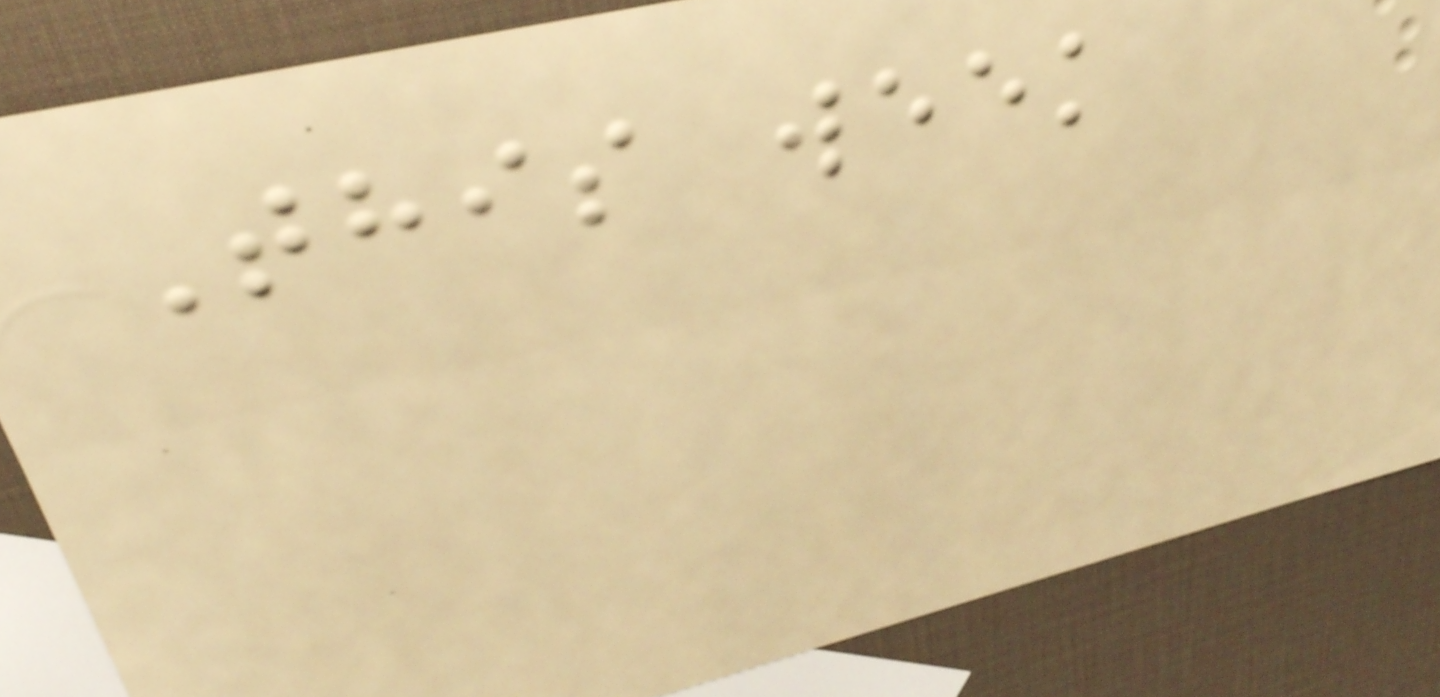This week
